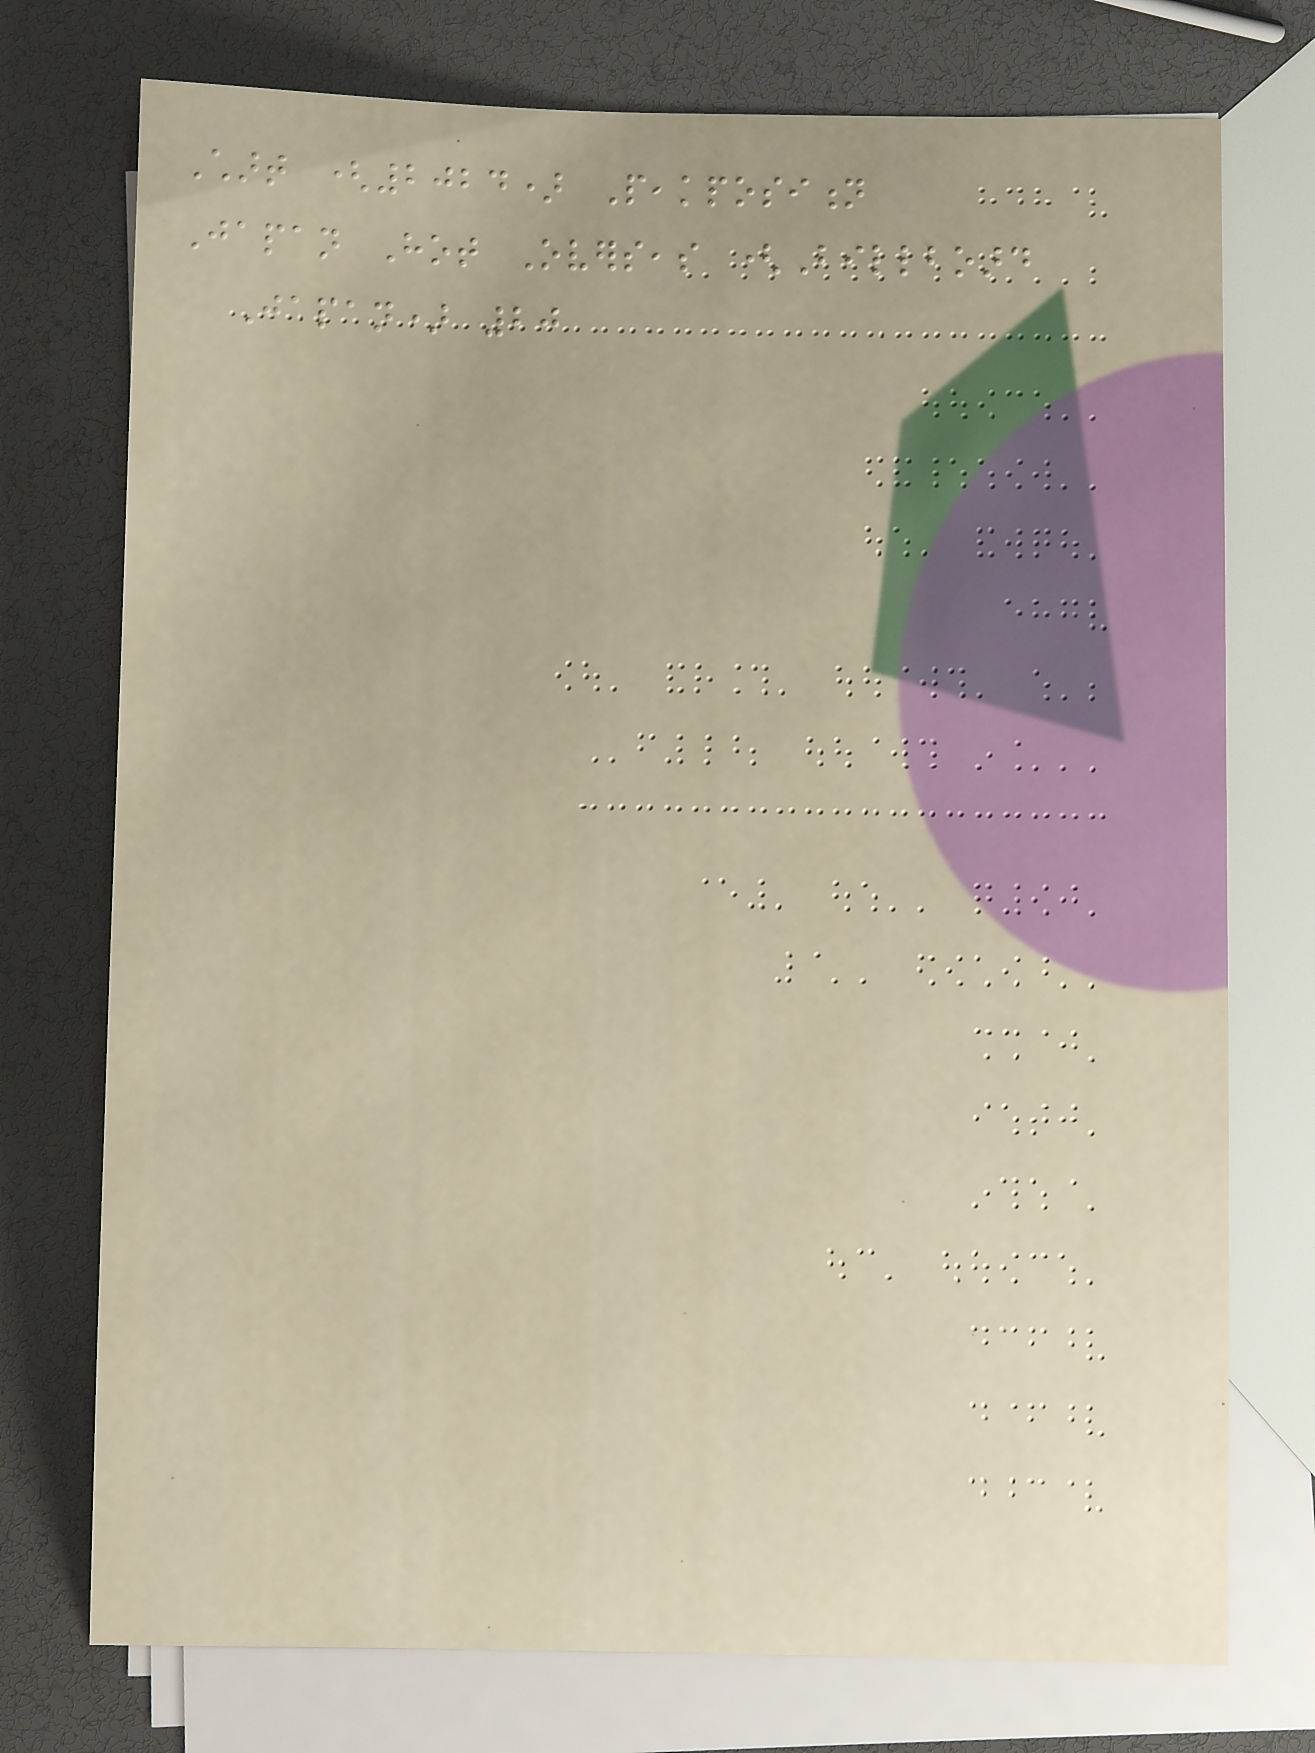Chart (2024) Peakposition
Japan Hot Overseas (Billboard
Japan) 20
